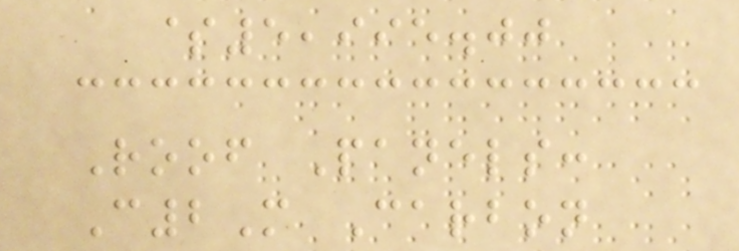$5,995.00
Roof Panels:
C2M Carbon
